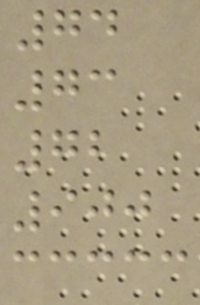74
73
72
900
